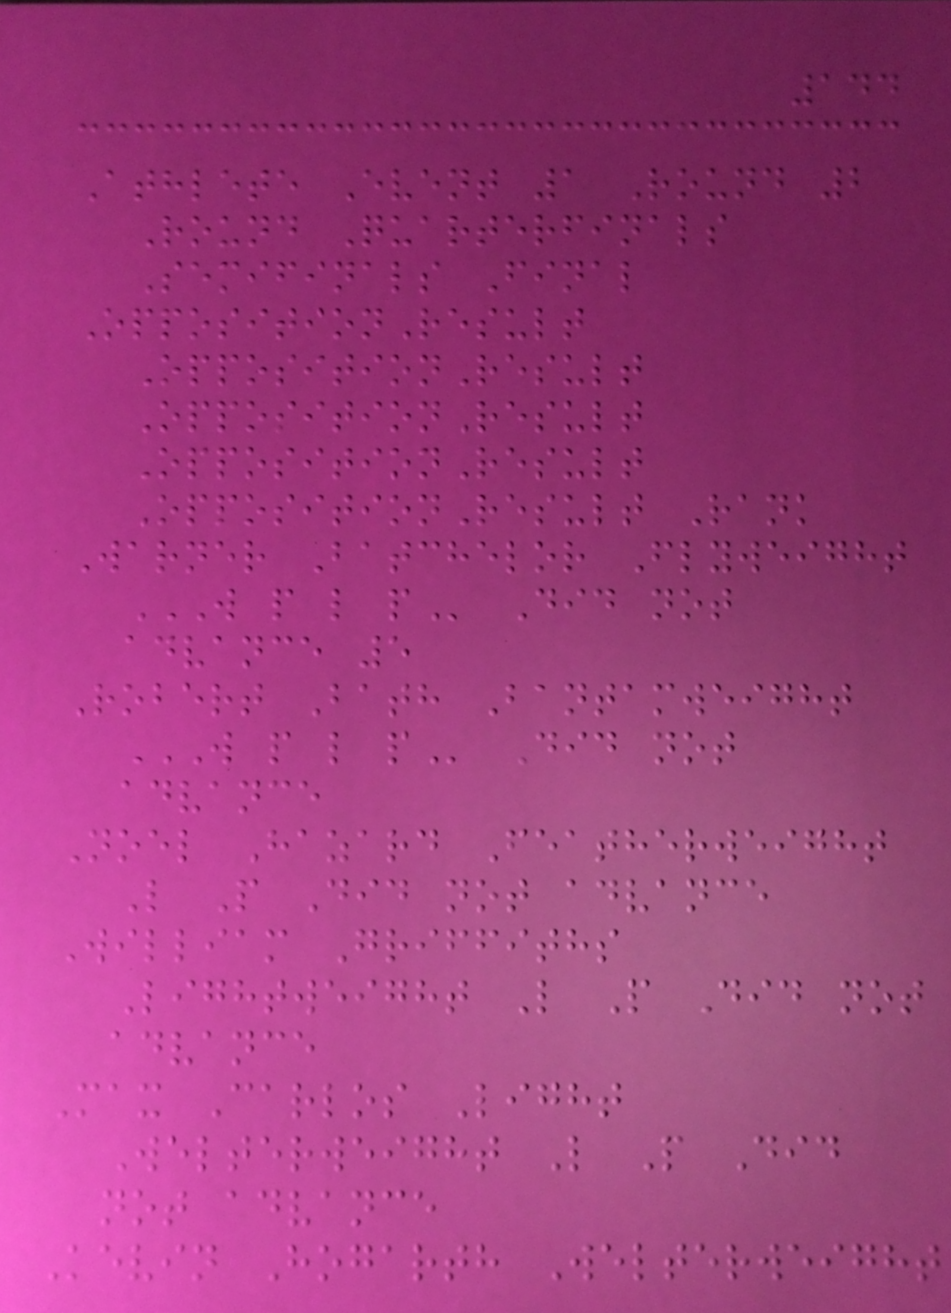144
Athlete Event 1 Round 2
Round Quarterfinals
Semifinals Final
OppositionResult
OppositionResult
OppositionResult
OppositionResult
OppositionResult Rank
Warner Batchelor Flyweight
W P L P Did not
advance 5
Robert Bath Bantamweight
W P L P Did not
advance
Noel Hazard Featherweight
L P Did not advance
William Griffiths
Lightweight L P Did not
advance
Max Carlos Light
Welterweight L P Did
not advance
Kevin Hogarth Welterweight
